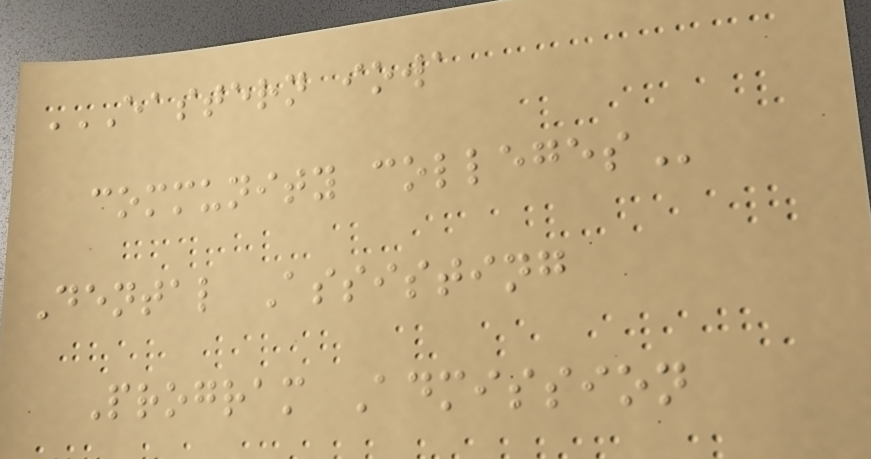EASTERN IOWA
COMMUNITY COLLEGES
Dental Assisting
Program Admission
